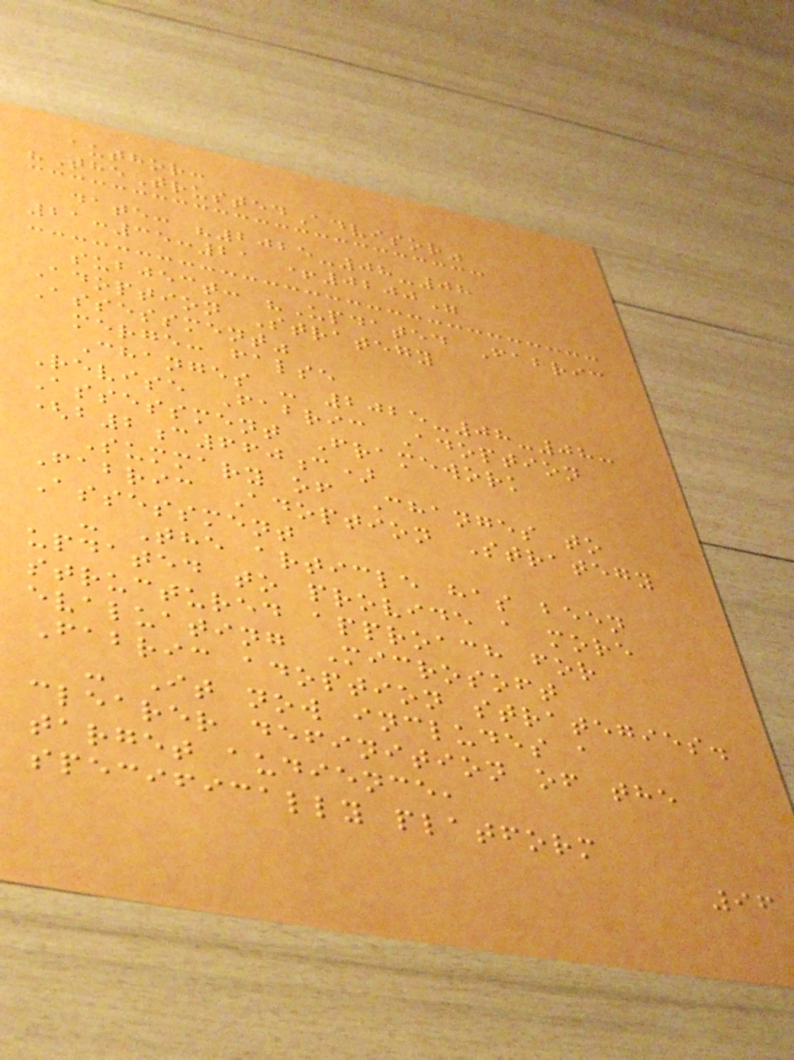author:
"TheTrustedAdvisor"
date: "2025-08-08
21:35:21 +0200"
subject: "Updated Fabric
Adoption Strategy
Assessment"
merge: false
Changes - 2025-08-08:
Revise Fabric Adoption
Assessment Framework
(b2c660c)
Summary of Changes to
Fabric Adoption Strategy
Assessment
- The article has been
updated to provide a more
structured approach for
evaluating Microsoft
Fabric adoption strategies.
- It now includes a
clearer definition of the
target audience,
specifically platform
96
